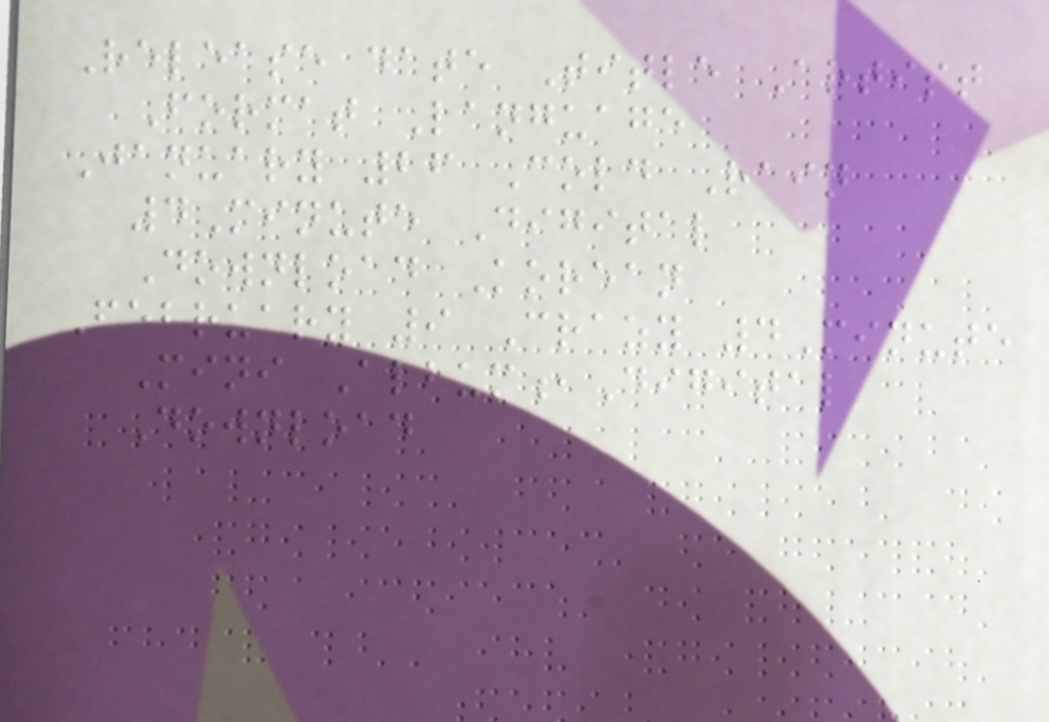Release date Title Artist
Format Language
January 26 Cold Rain
4Minute Digital
Download Korean
February 9 Crazy 4Minute
Mini Album,Digital
Download
